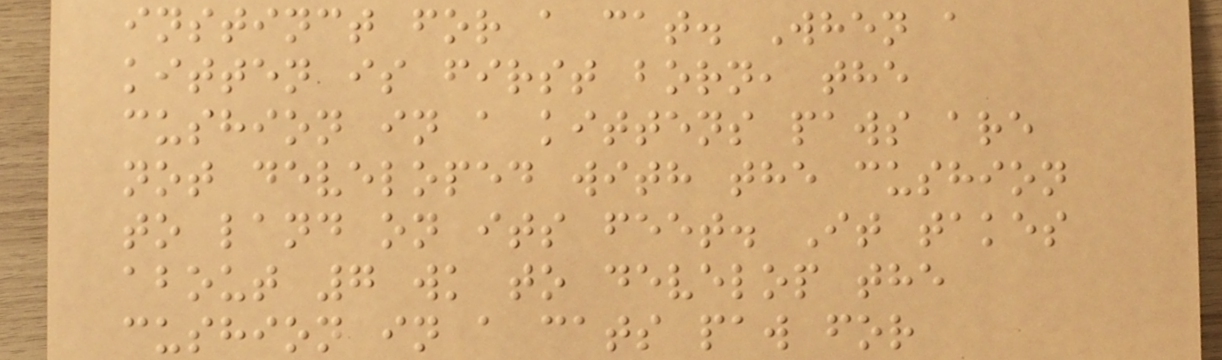instinct for a cat. When a
kitten is first born, the
cushion in a kittens paws are
not developed with the cushion
to land on its feet. It takes
about 7 wk to develop the
cushion in a cats paw for
